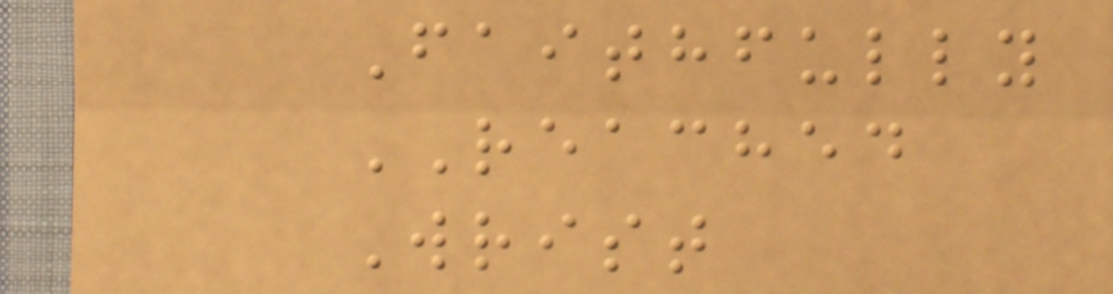Faithfully
REACHED
Wrist
